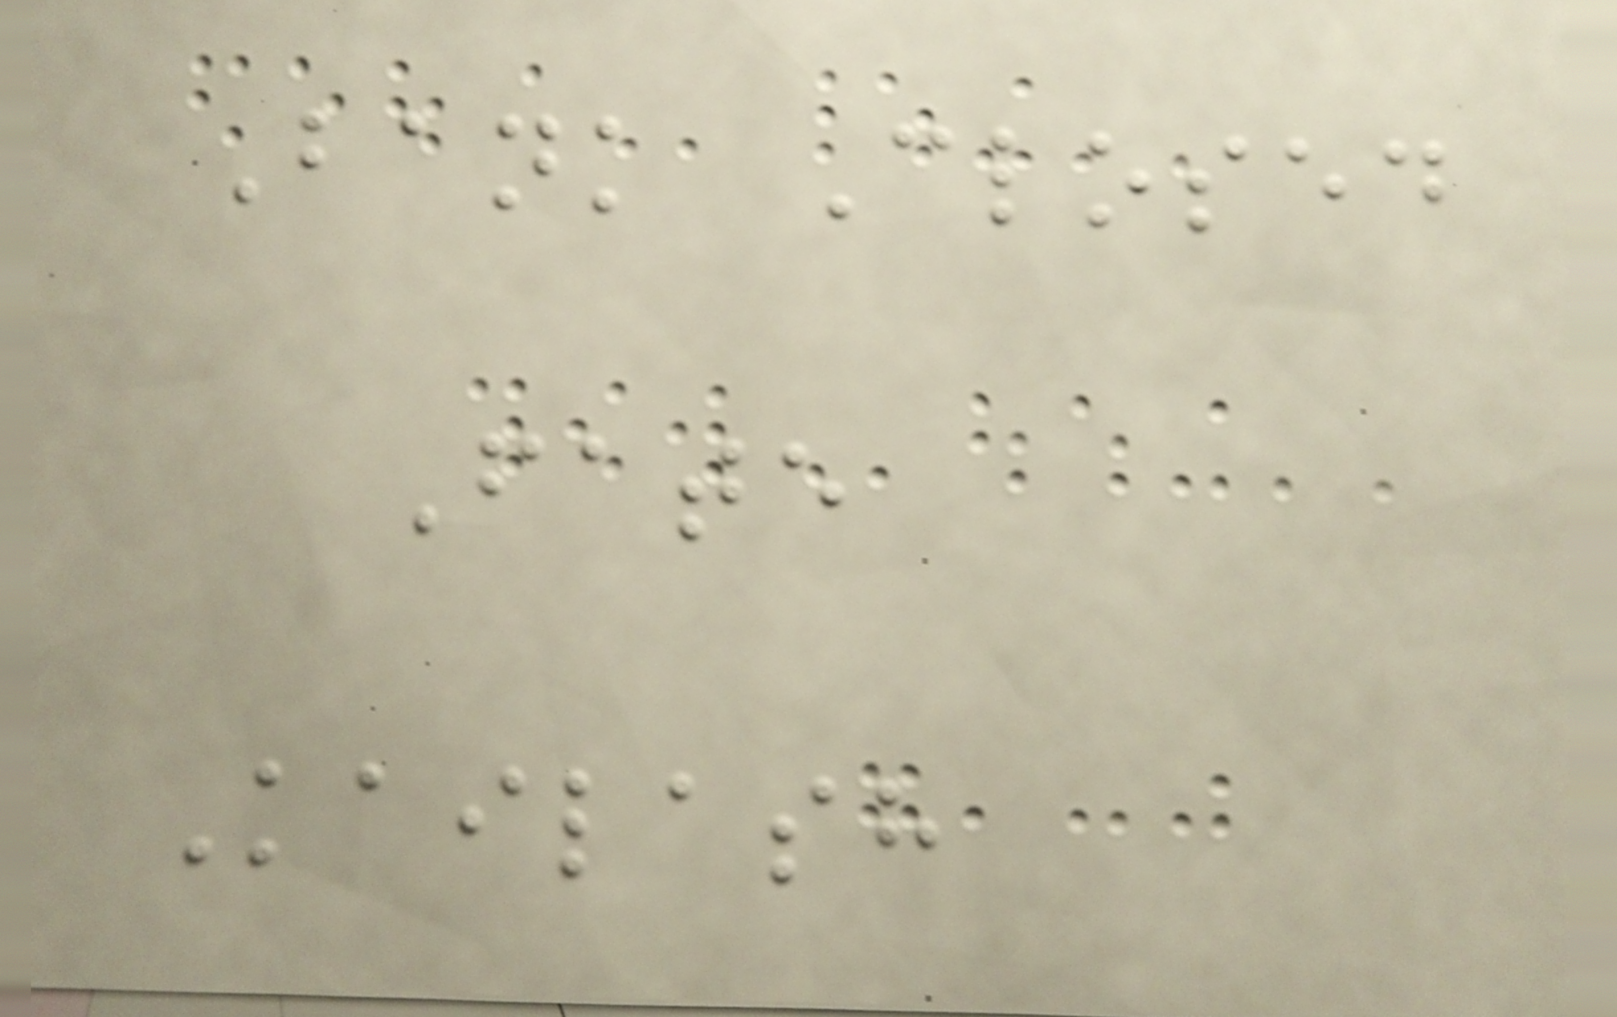Bank Closed
Fate
Kailash
